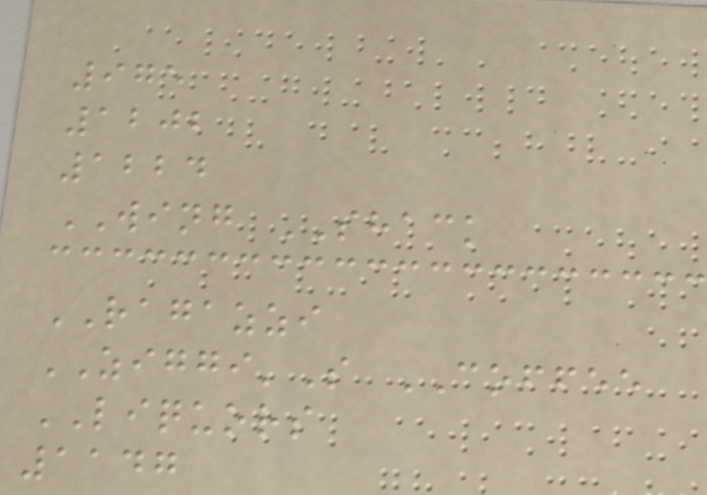975
1202
1224
WING SHACK
RAGAZZI
ZIGGI'S COFFEE
LIQUORS
1147
